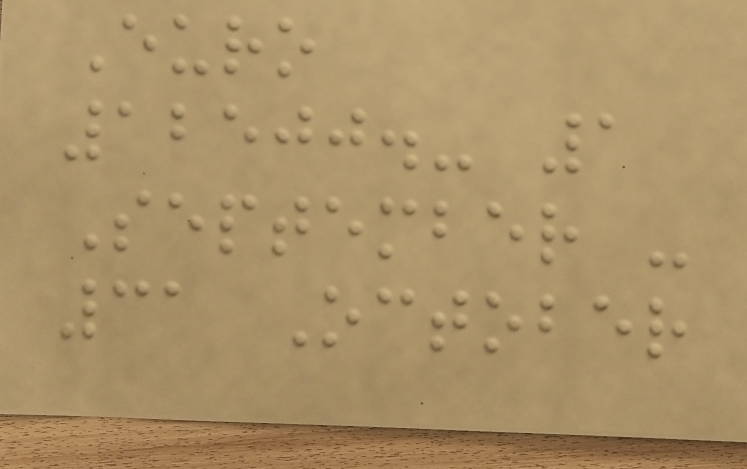Euro
12500.- 1
September -
31 October
